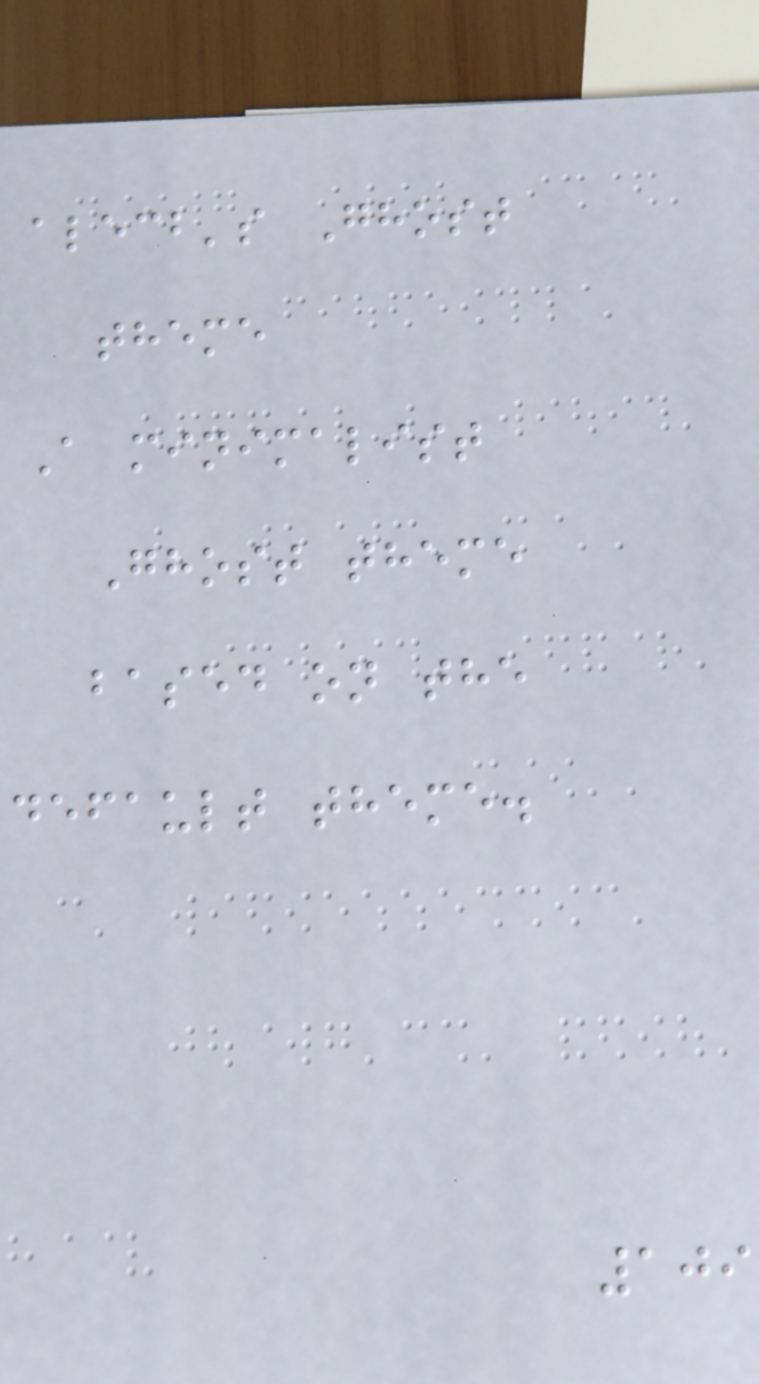alecb's Ghost
theme
A minimalist
Ghost theme
based on the
default theme.
109
